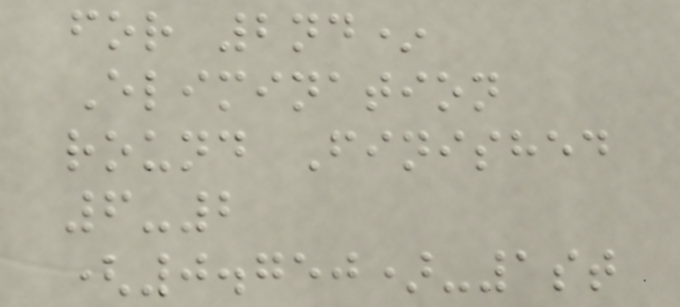for 2nd*
Elimination
round Finished
6-2
(0.750)-1st
